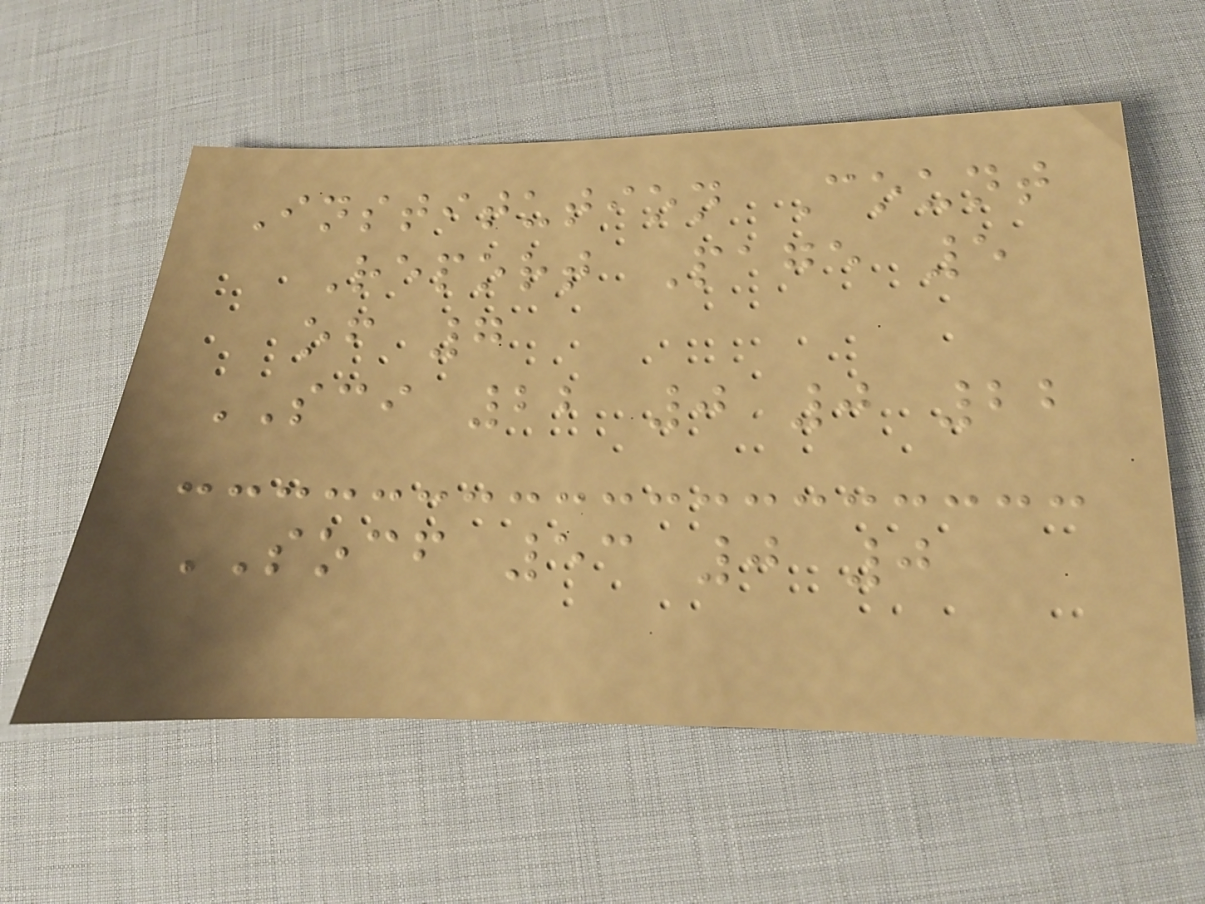Institution Count
Report Page 5
of 7
SCI 22 0 0 22
SOCF 53 0 0
